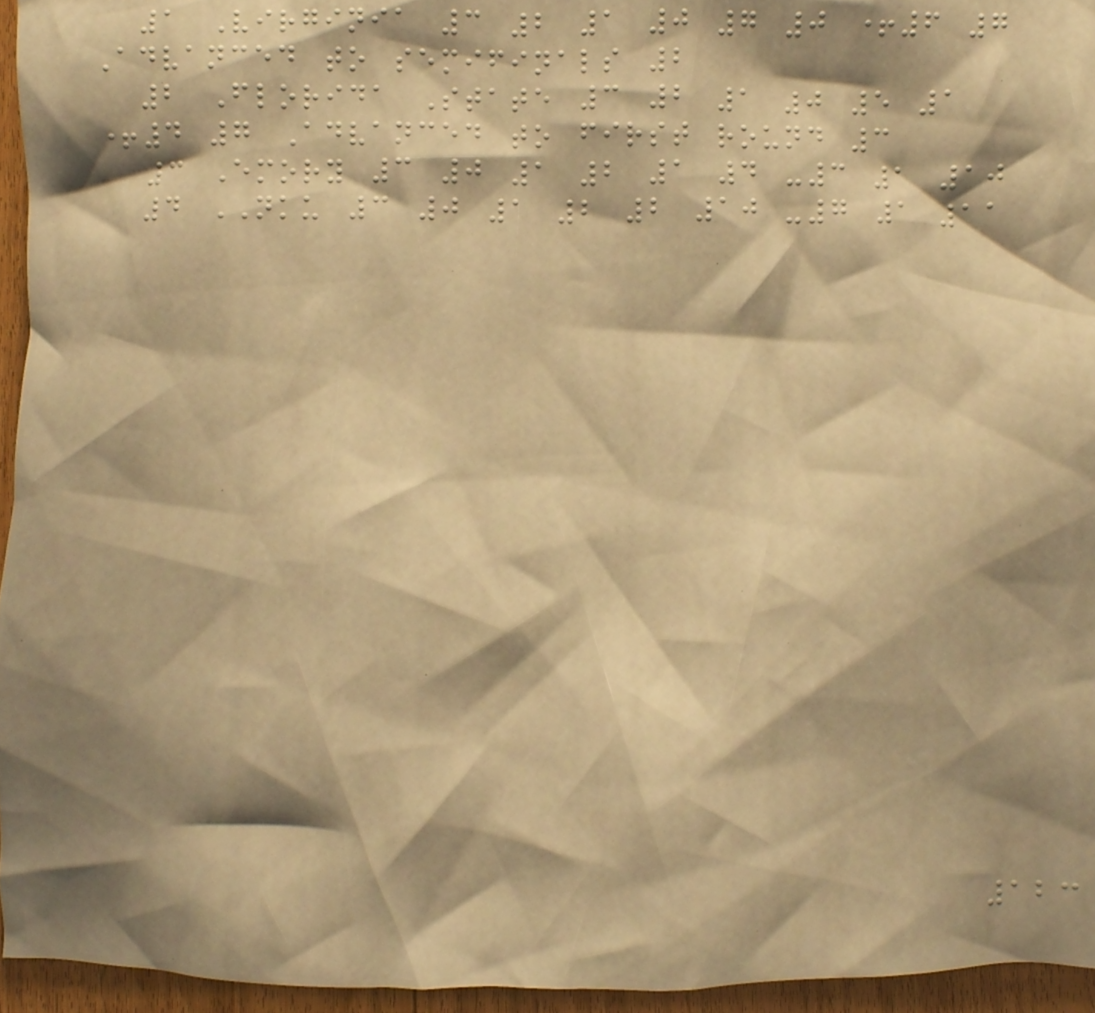1 Virginia 3 2 1 0 7 0 +6 7
Advanced to semifinals 2
2 Florida State 3 2 1 0 5 1
+4 7 Advanced to first round 3
3 Emory 3 0 1 2 1 4 -3 1 10
4 NKU 3 0 1 2 2 10 -7 1 11
123
